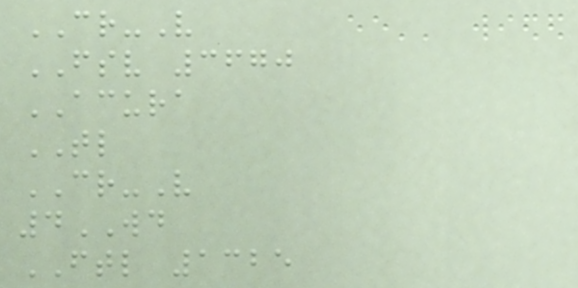CR-V
FSV 3670
ACURA
TL
CR-V
4WD
FTL 1325
